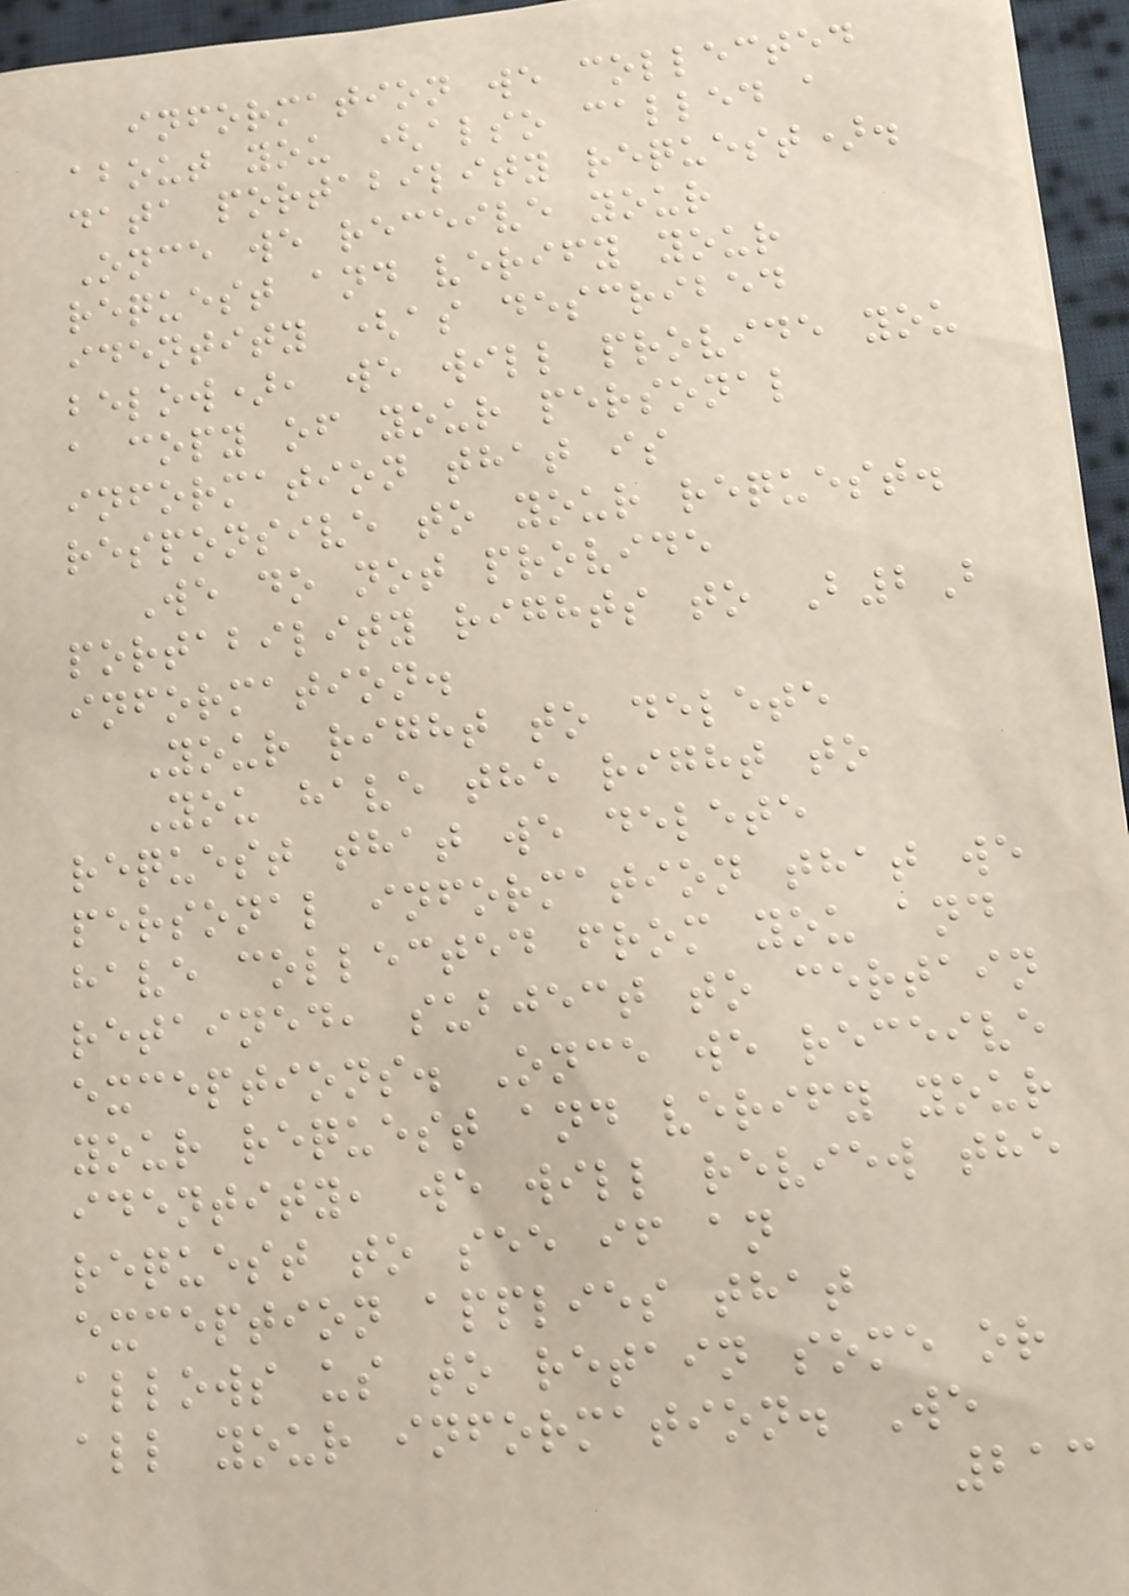information we collected
about you (also called a
data portability request).
Once we receive your
request and verify your
identity (as described
below), we will provide you
a copy of your personal
information that is
responsive to your request.
We do not provide
portability rights to B2B
information.
Your right to delete
You have the right to
request that we delete
personal information that we
have collected from you and
retained, subject to certain
exceptions. Once we receive
your request and verify your
identity, we will review the
request to see if an
exception applies that
allows us to retain some or
all your information. We
213
